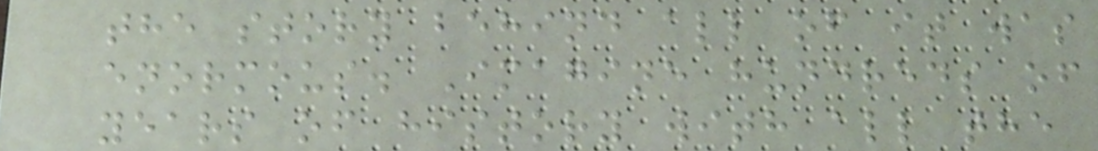the story behind all of it was
enormous. Imagine hundreds of
years of history with all the
